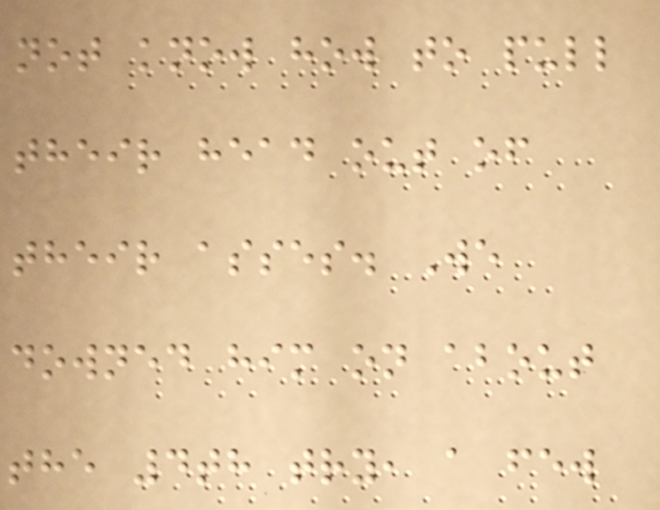not know how to pull
their head out of
their asses. We
downed him on about
the 4th try, a few
